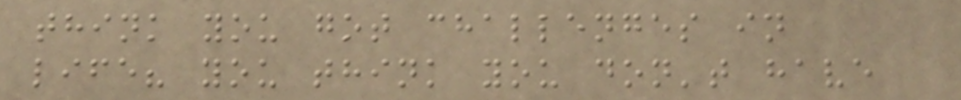think you got challenges in
life? you think you don't have
